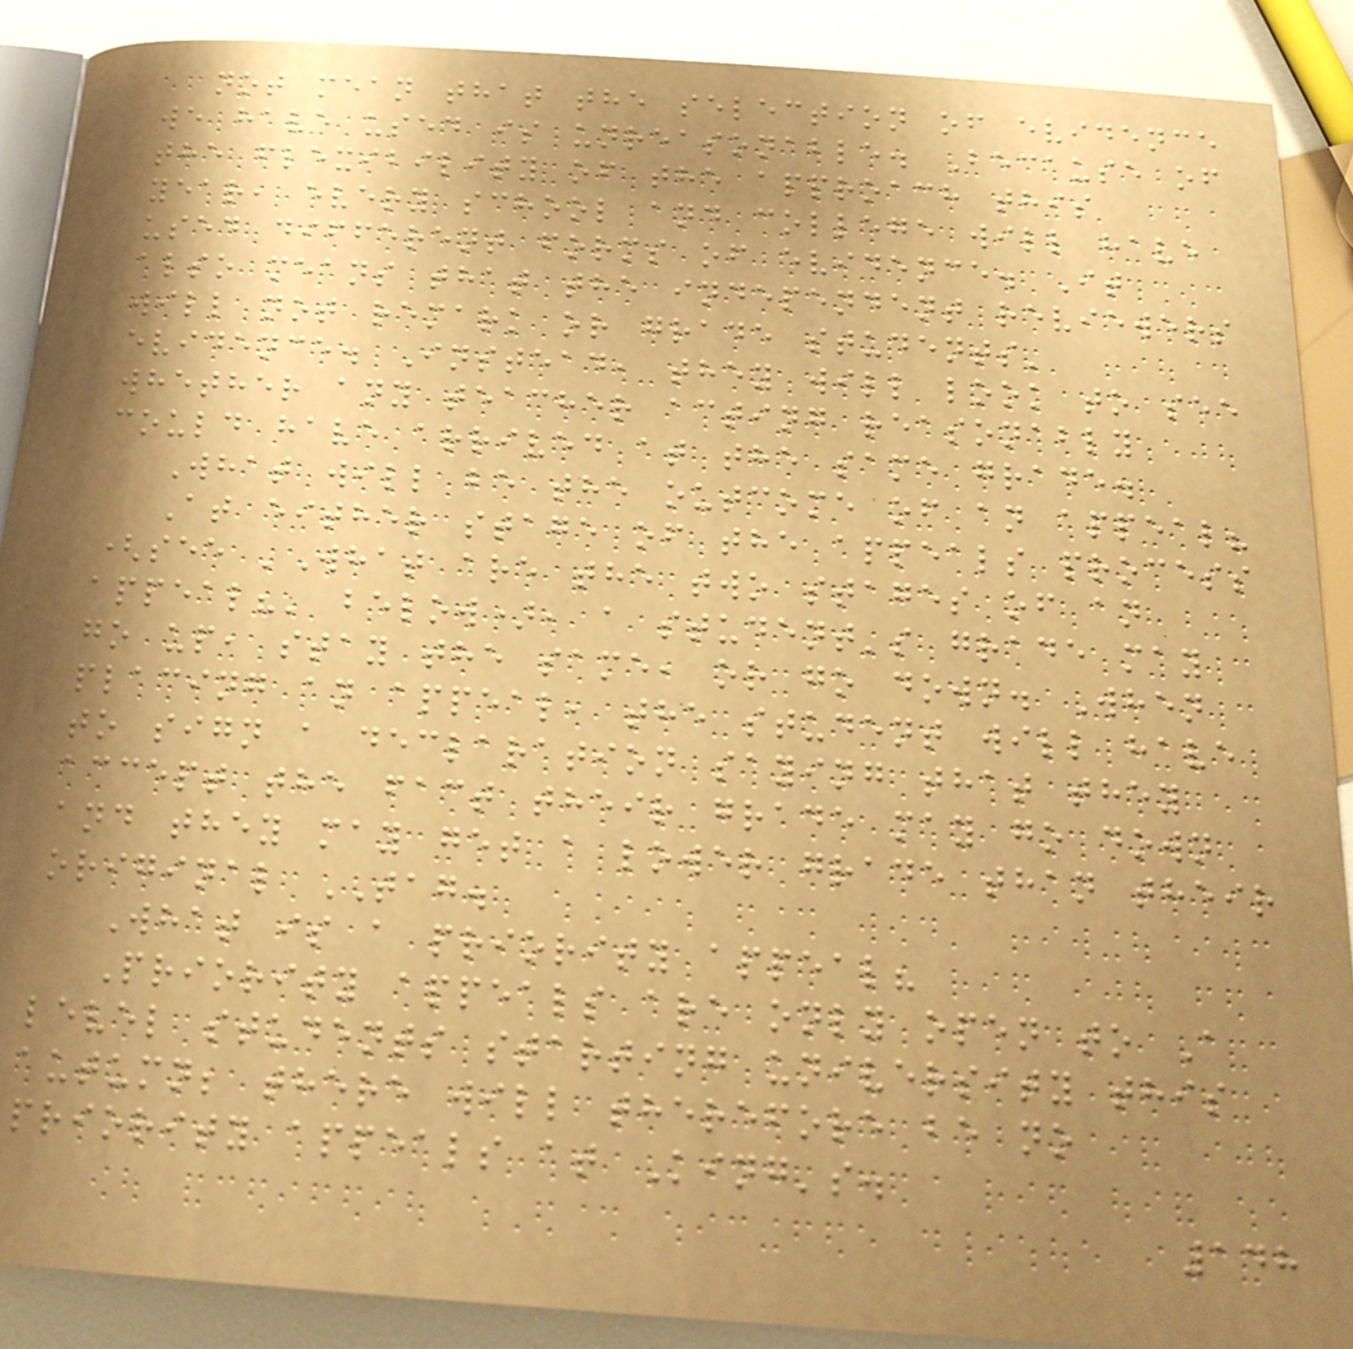not mean that the selection of evidence
we have used is unreasonable. Because of
the flexibility of the approach this
year, every school and college will have
used different forms of evidence. It
also means that the independent reviewers
will not remark or grade students'
evidence. Instead, they will look to see
whether any teacher acting reasonably
could have arrived at the same grade.
What will be the outcome of an appeal?
At either stage of the appeals process
(see 'What are the two stages of an
appeal?' below), a student's grade may
go up, stay the same, or go down. When
placing an appeal, the student will have
to sign a declaration saying that they
accept the fact their grade may go down
and they may get a lower grade than their
original TAG.
What is a priority appeal?
Priority appeals are only open to A
level students starting university this
autumn; there will therefore be no
priority appeals at King's.
148
